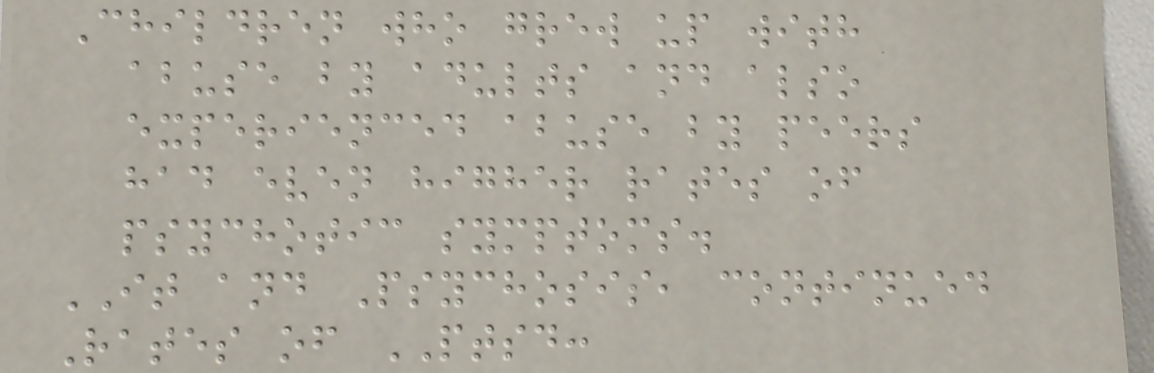Children who grew up with
abuse by adults and also
experienced abuse by peers
had even higher rates of
psychotic symptoms.
IT and Psychosis, continued
Rates of PTSD:
